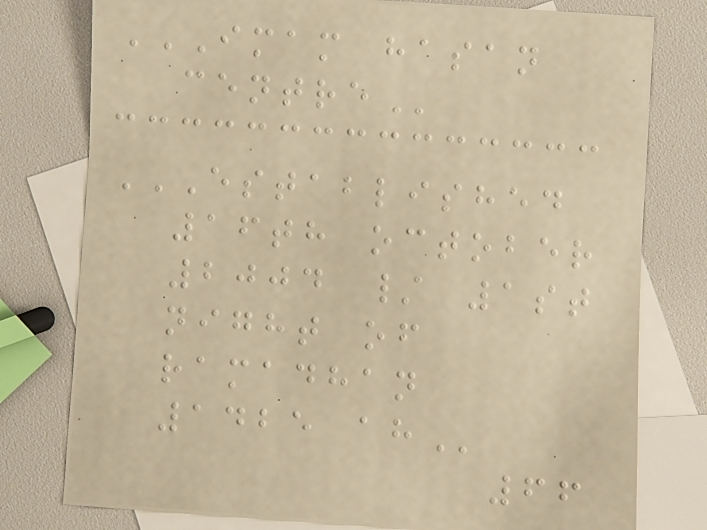IMAM HASAN
CENTRE
ESTABLISHED
16TH OCTOBER
2004 / 1ST
NIGHT OF
RAMADHAN
1425 AH
66
